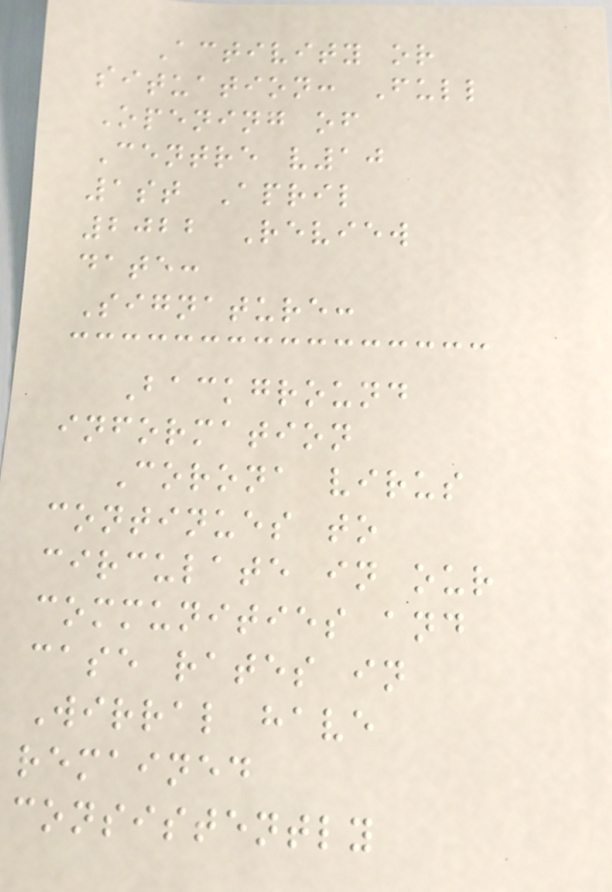Activity or
situation: Full
Opening of
Centre v10
1st April
2022 Review
date:
Signature:
Background
information
Corona virus
continues to
circulate in our
communities and
case rates in
Wirral have
remained
consistently
